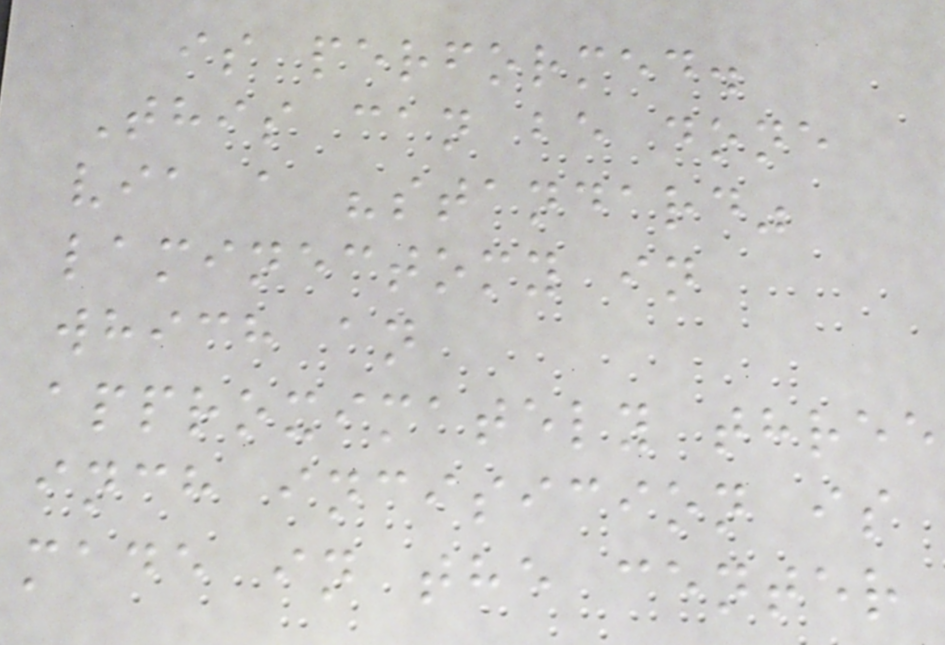is performed.
This can be done
via a "standard"
laminectomy in
which an
approximately three
inch incisicion is
made in the center
